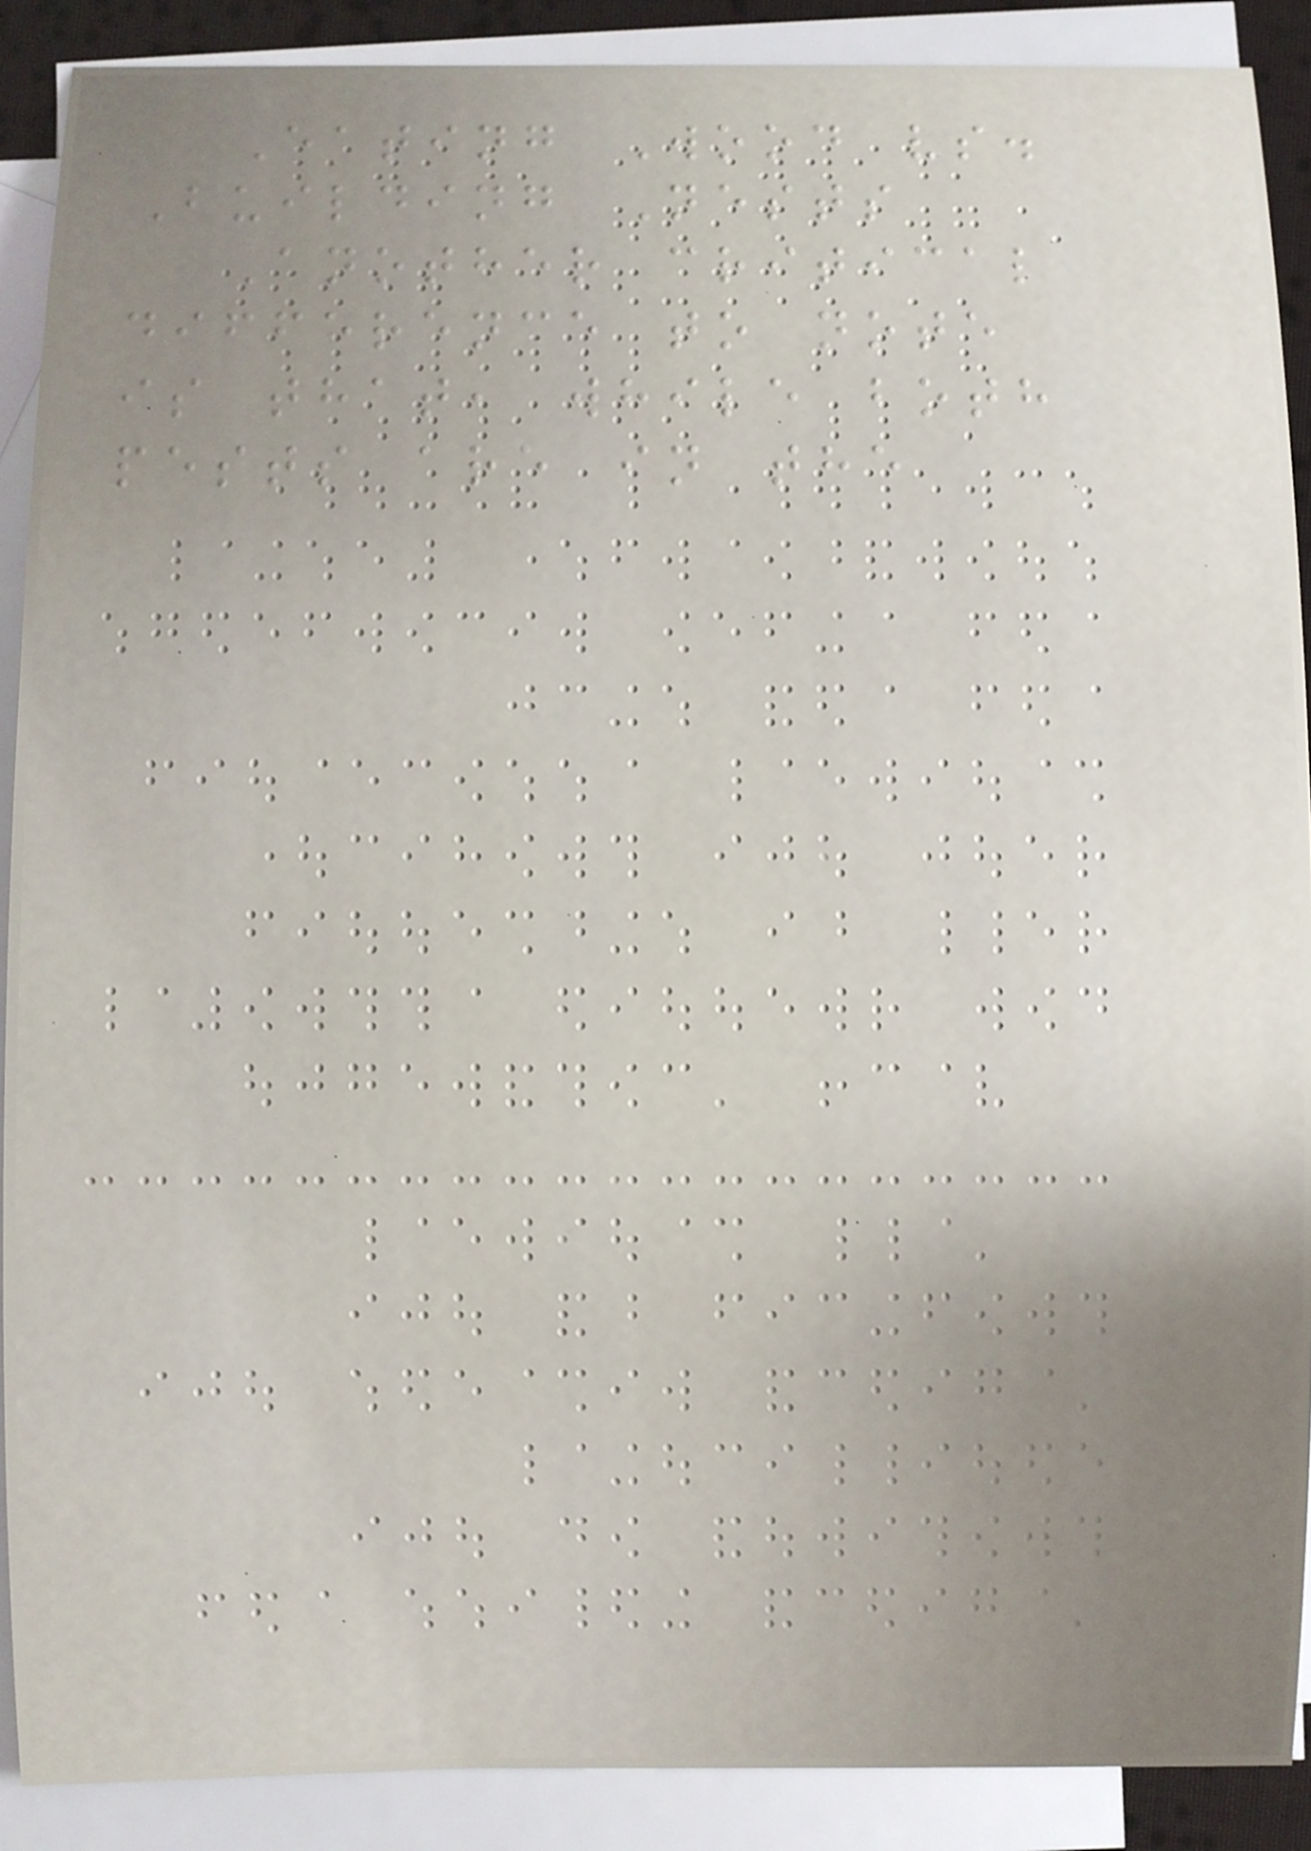Eating Wood vs.
Building Nests
Another critical
difference to note
is that, while both
pests are in the
